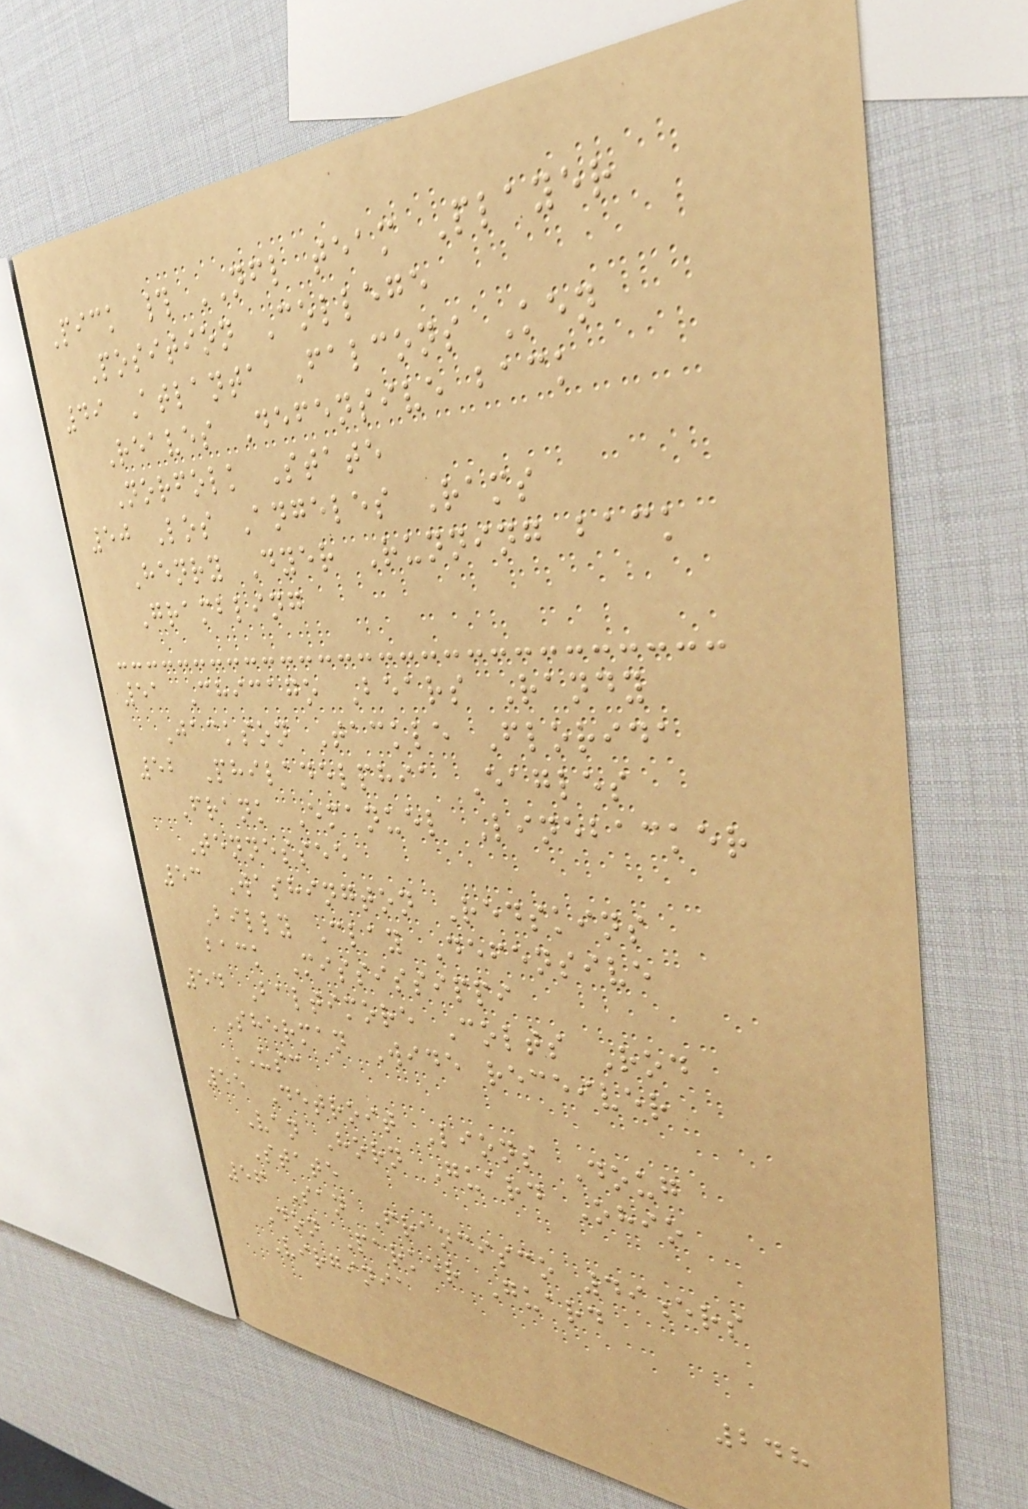Pick # NFL team Player
Position College
49 Atlanta Falcons Ken
Reaves Defensive back
Norfolk State
50 Los Angeles Rams
Henry Dyer Running back
Grambling
51 Chicago Bears Randy
Jackson Tackle Florida
52 Philadelphia Eagles
Frank Emanuel Linebacker
Tennessee
53 Washington Redskins
Billy Clay Defensive
back Mississippi
54 Baltimore Colts Rod
Sherman Wide receiver
USC
55 Detroit Lions Doug
Van Horn Guard Ohio
State
56 San Francisco 49ers
Don Parker Guard
Virginia
248
